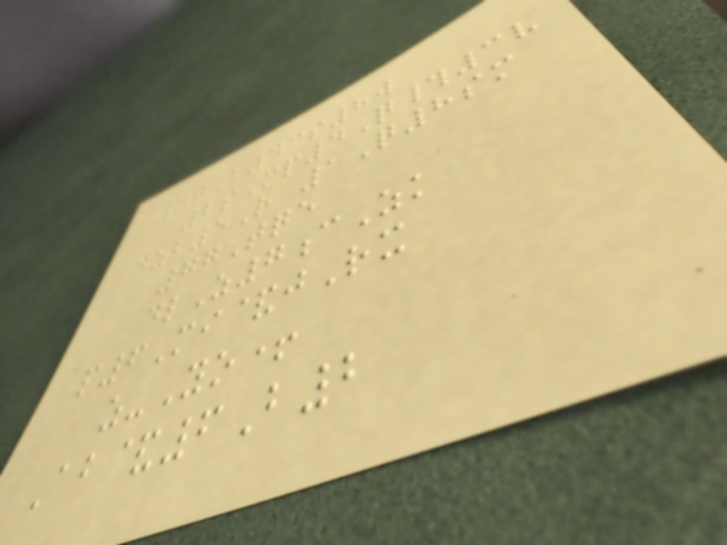40A43s8w
2sMp4Q#3v
dzb5R 1Q8sm
77Tqe
dlZ7cZk
p6Mi&jRx
z-Yo+
Ab&6B2
